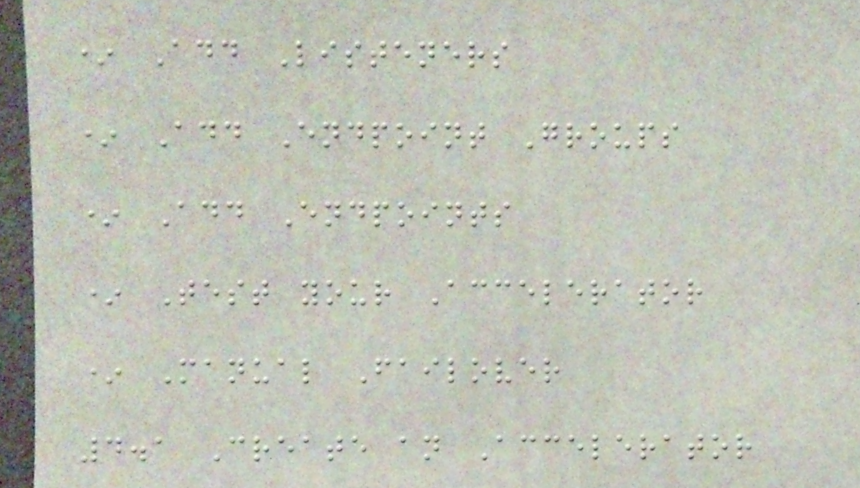* Add Listeners
* Add Endpoint Groups
* Add Endpoints
* Test your Accelerator
* Manual Failover
4.1 Create an Accelerator
